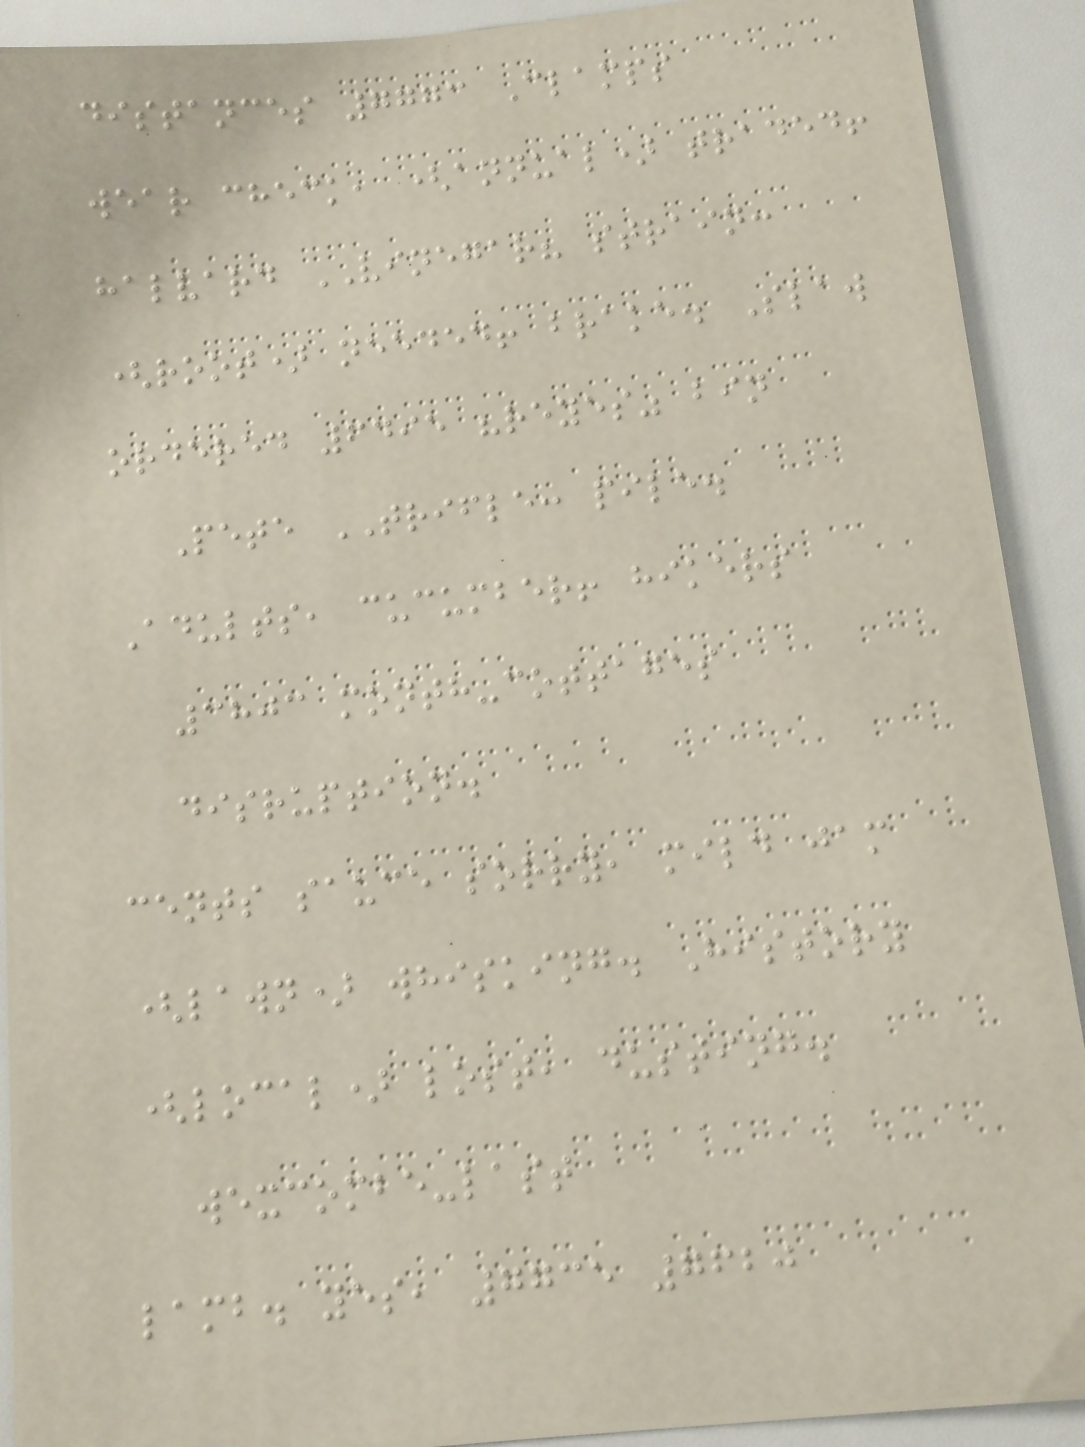distances 7773 Clamps
wear check, (annual) traded!
halvard VINEGAR? strain:
(root) needed! brake. Slaw
ordered 6495 "reyes" bin
Pete TRIFLE: pile.
Adults, cucumber! hikers
3803 month-cottages
disruption.
cents sauce sorry, mild jam
(lawn) whisking. History
(local) lost, dusting.
wexcombe-last
lamb. yes, 7735 7620
